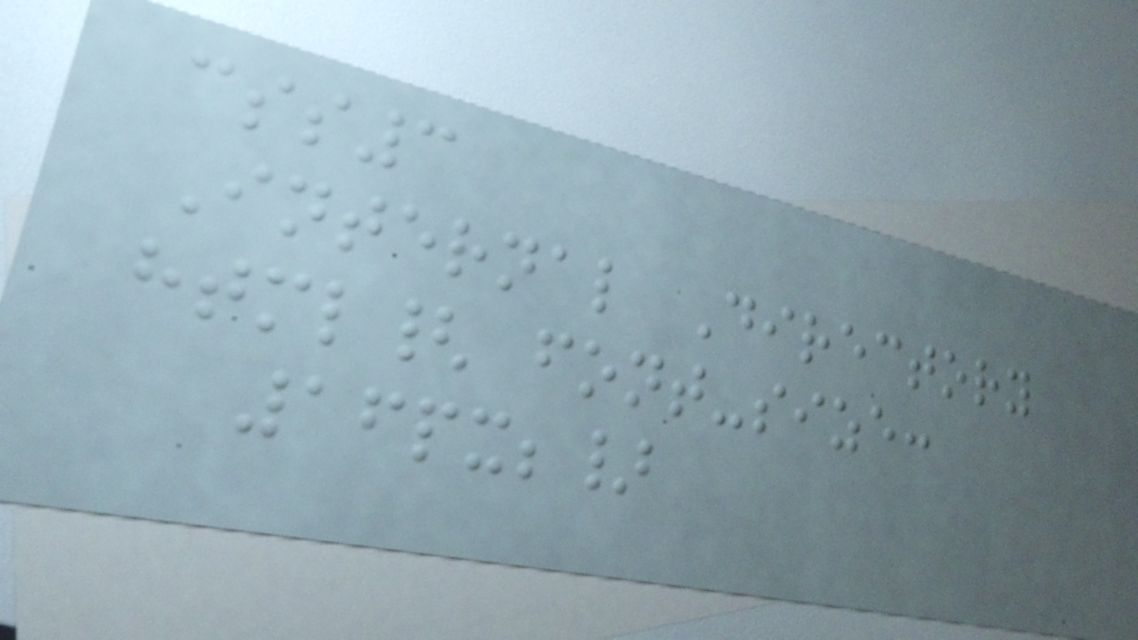css3
Internal Directory
html{ font-size:
16px;}
